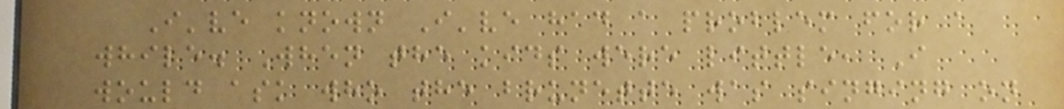I've known I've had a problem for a
while. When the kids were little, I
would ask who the brunette was singing on
